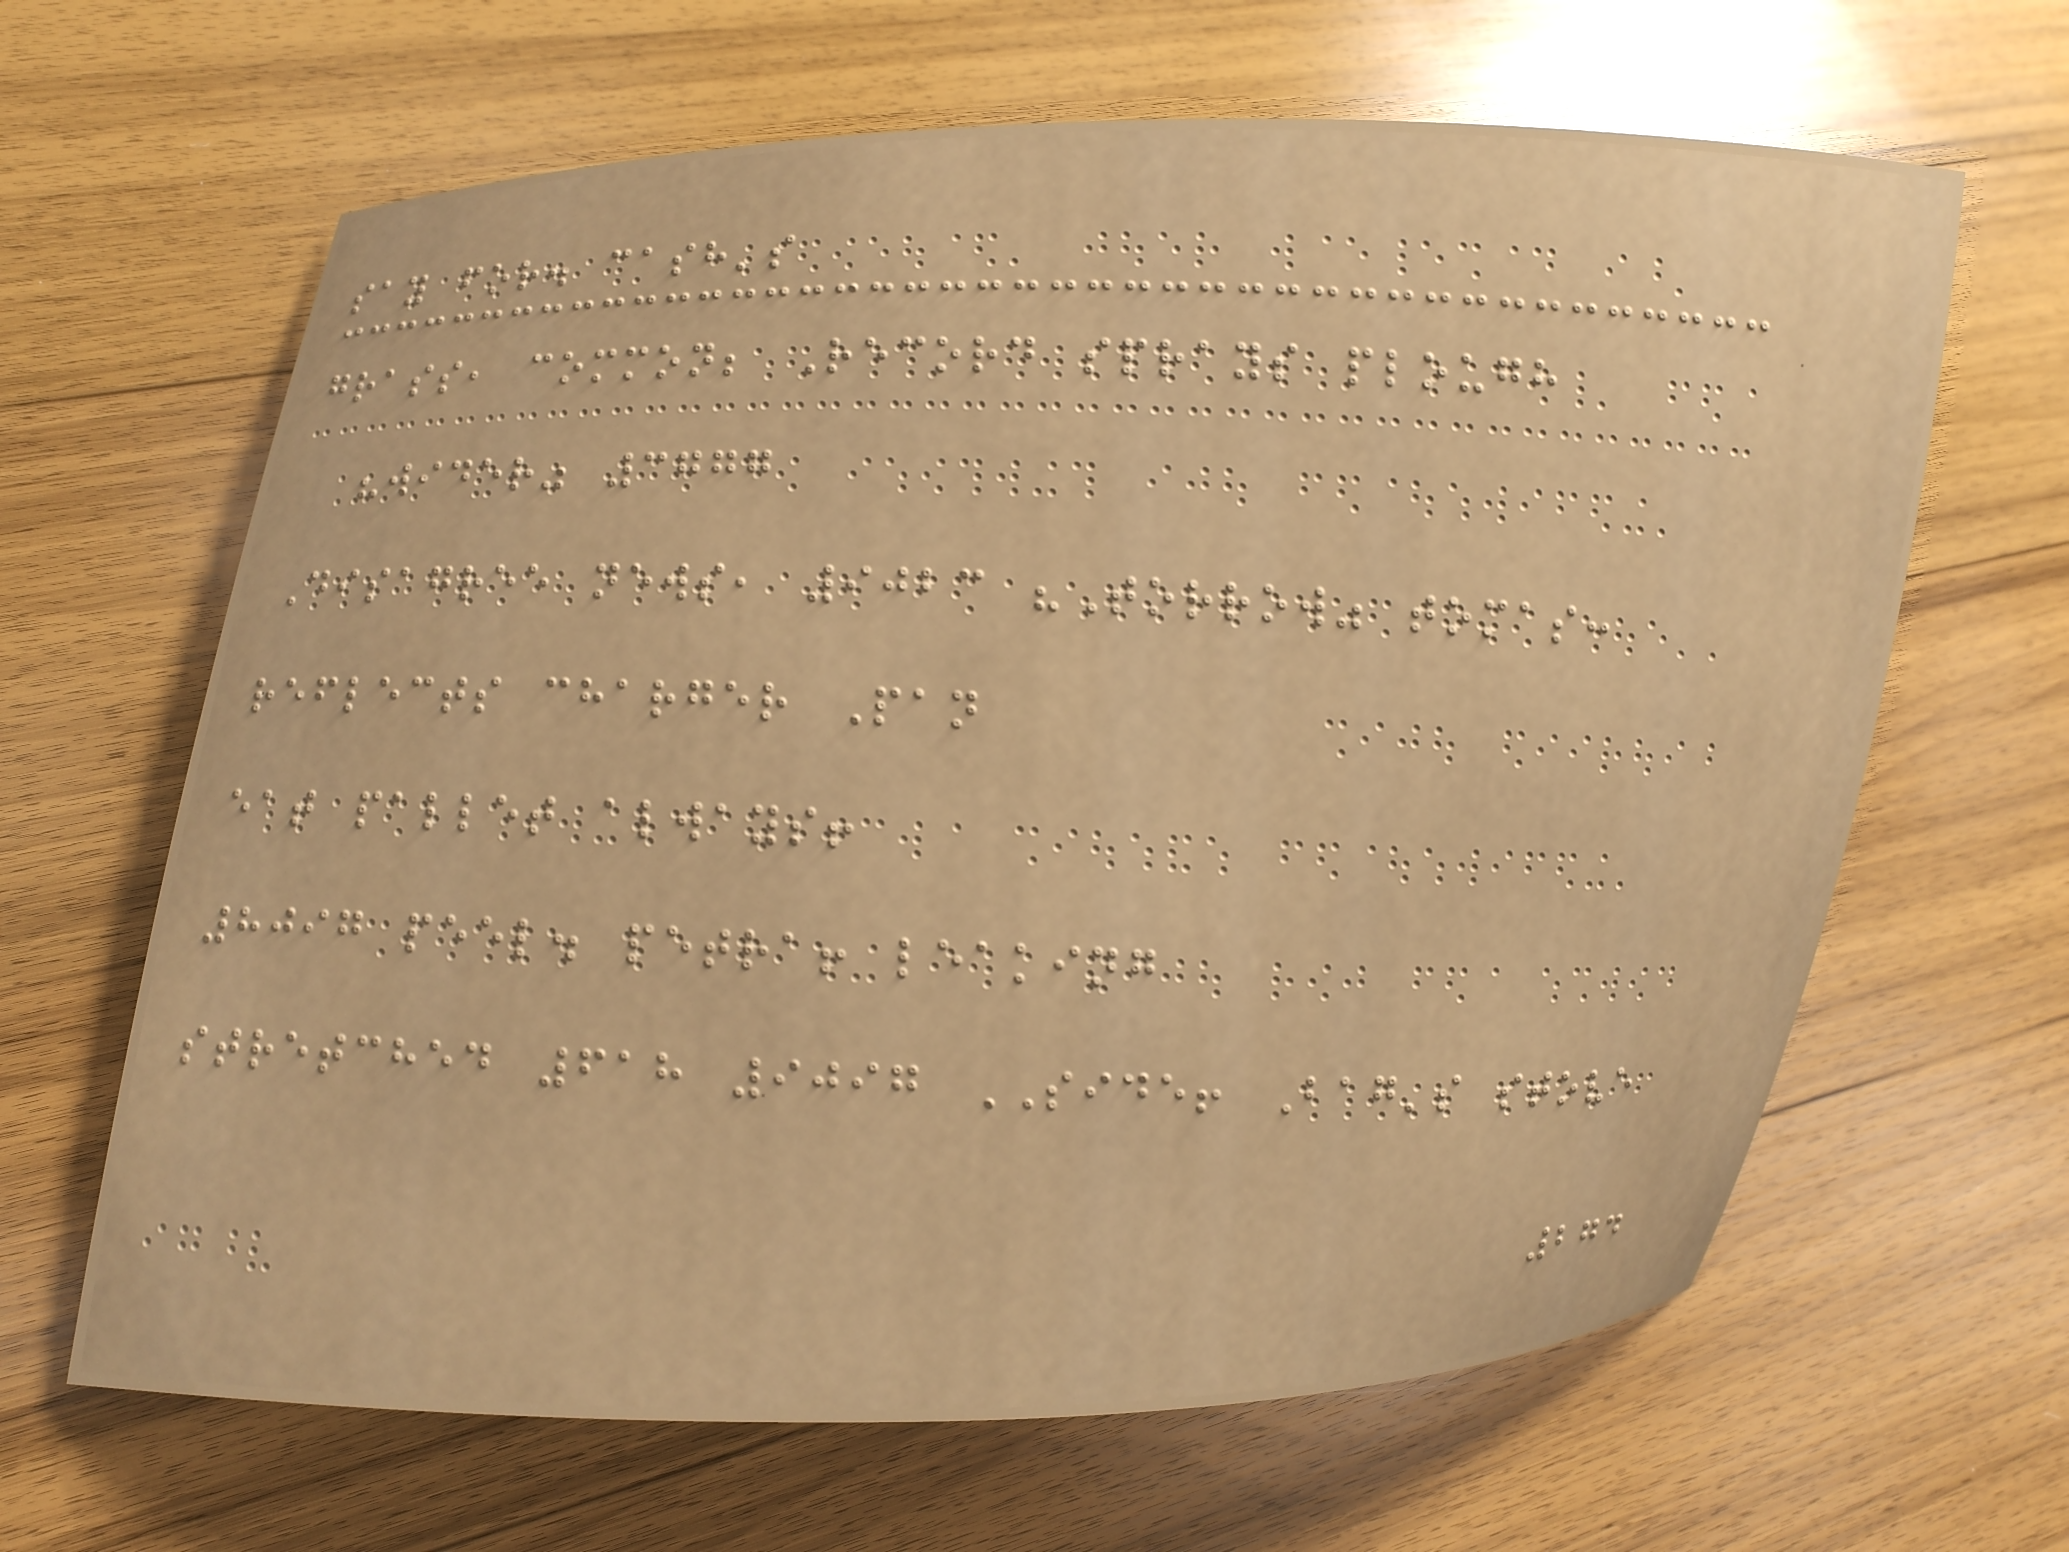say for. cash's
grass, common; Record sprays plough
"wider" 3777
Disagree news, 9023 "Torrow" tomas:
reflects charger Pan
eat pallet always!
8097 peel. petra! leaking
stretched 618 9097 SIDE! Bag's stove
274
